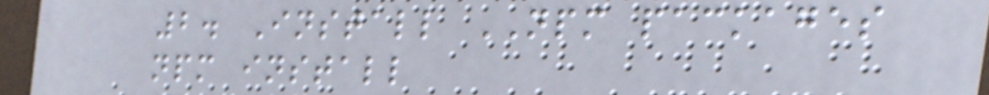2. Install NPM packages
npm install
